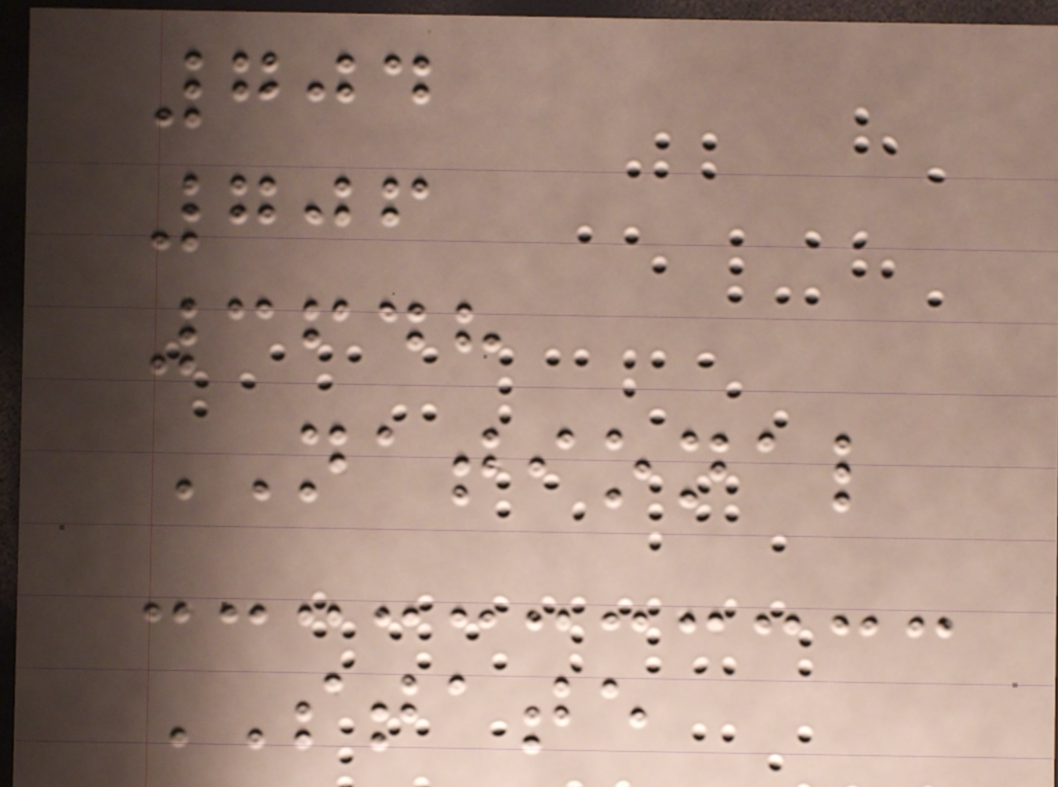704
706
3648
NATIONAL
STATE
